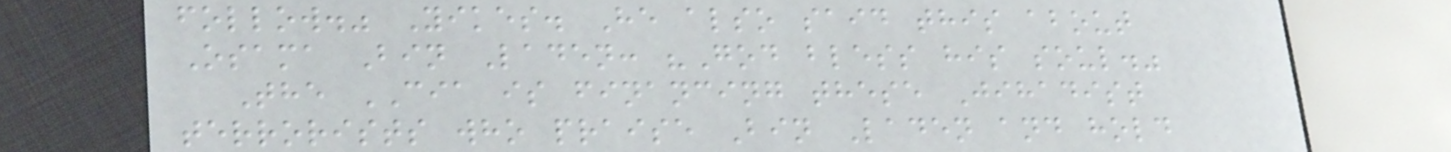follow." Yikes. He also said this about
Osama Bin Laden: "God bless his soul."
The CIA is financing these Jihadist
terrorists who praise Bin Laden and hold
